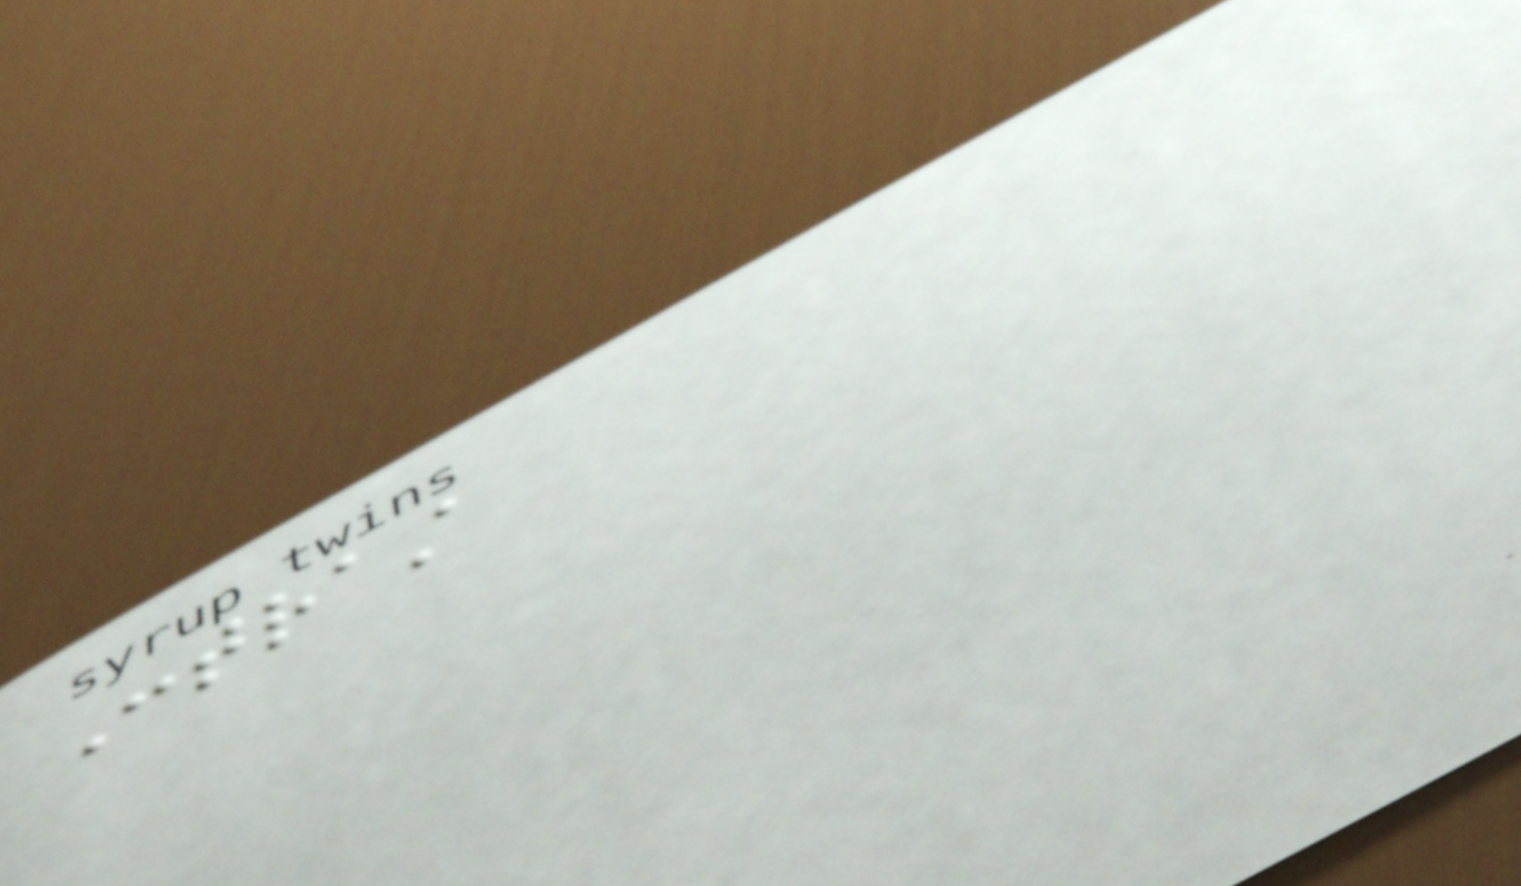Contrast
